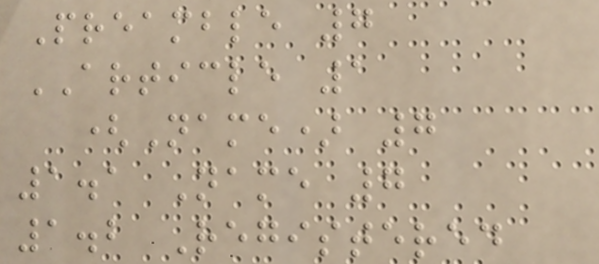Preamble 7
ARTICLE 1
(Name) 7
1.1 Name 7
1.2 Registered
